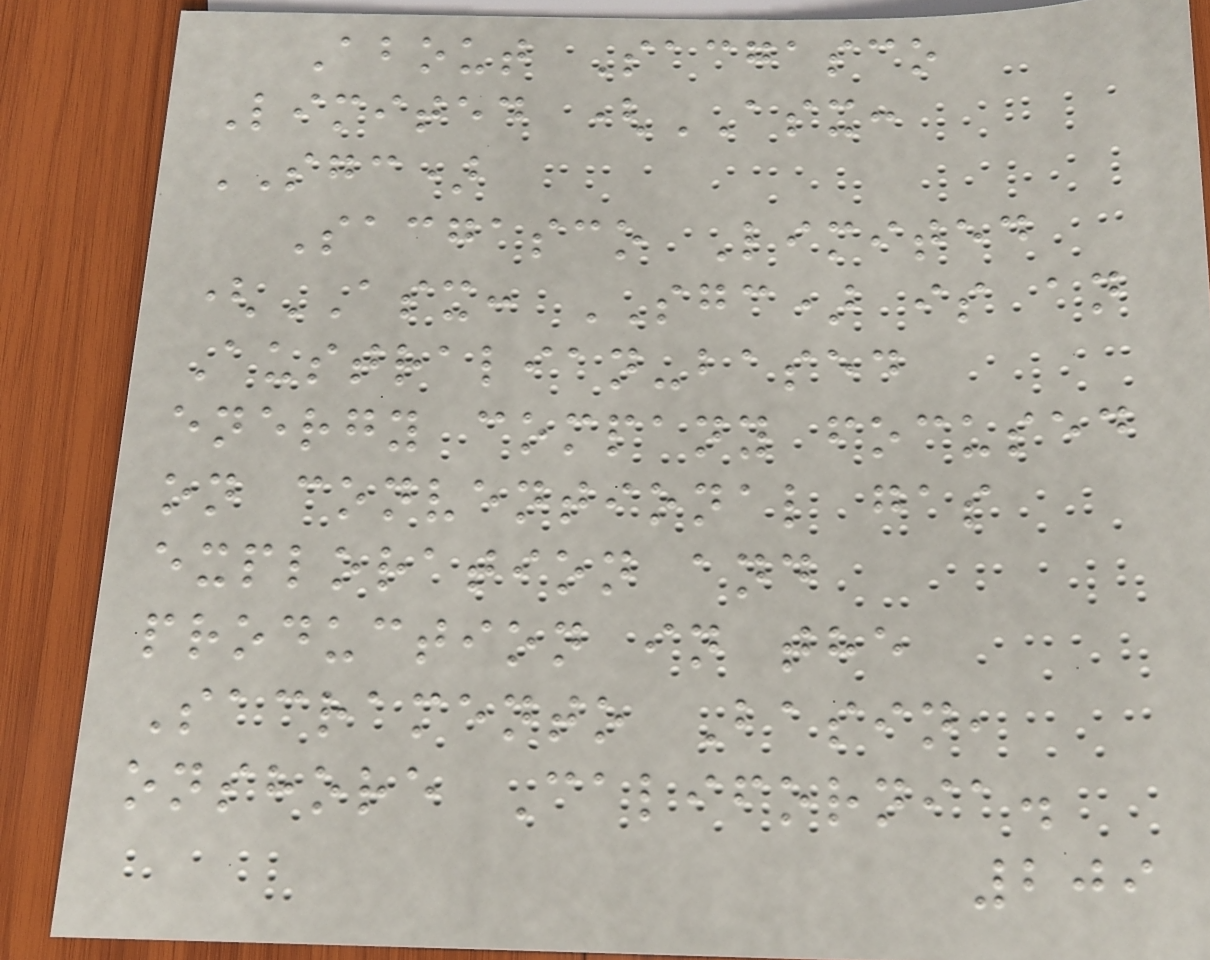About Sacgasco
Limited (ASX:
SGC)
Sacgasco Limited
(ASX: SGC) is an
Australian-based
energy company focused
on conventional gas
exploration and
production in the
Sacramento Basin,
onshore California.
209
